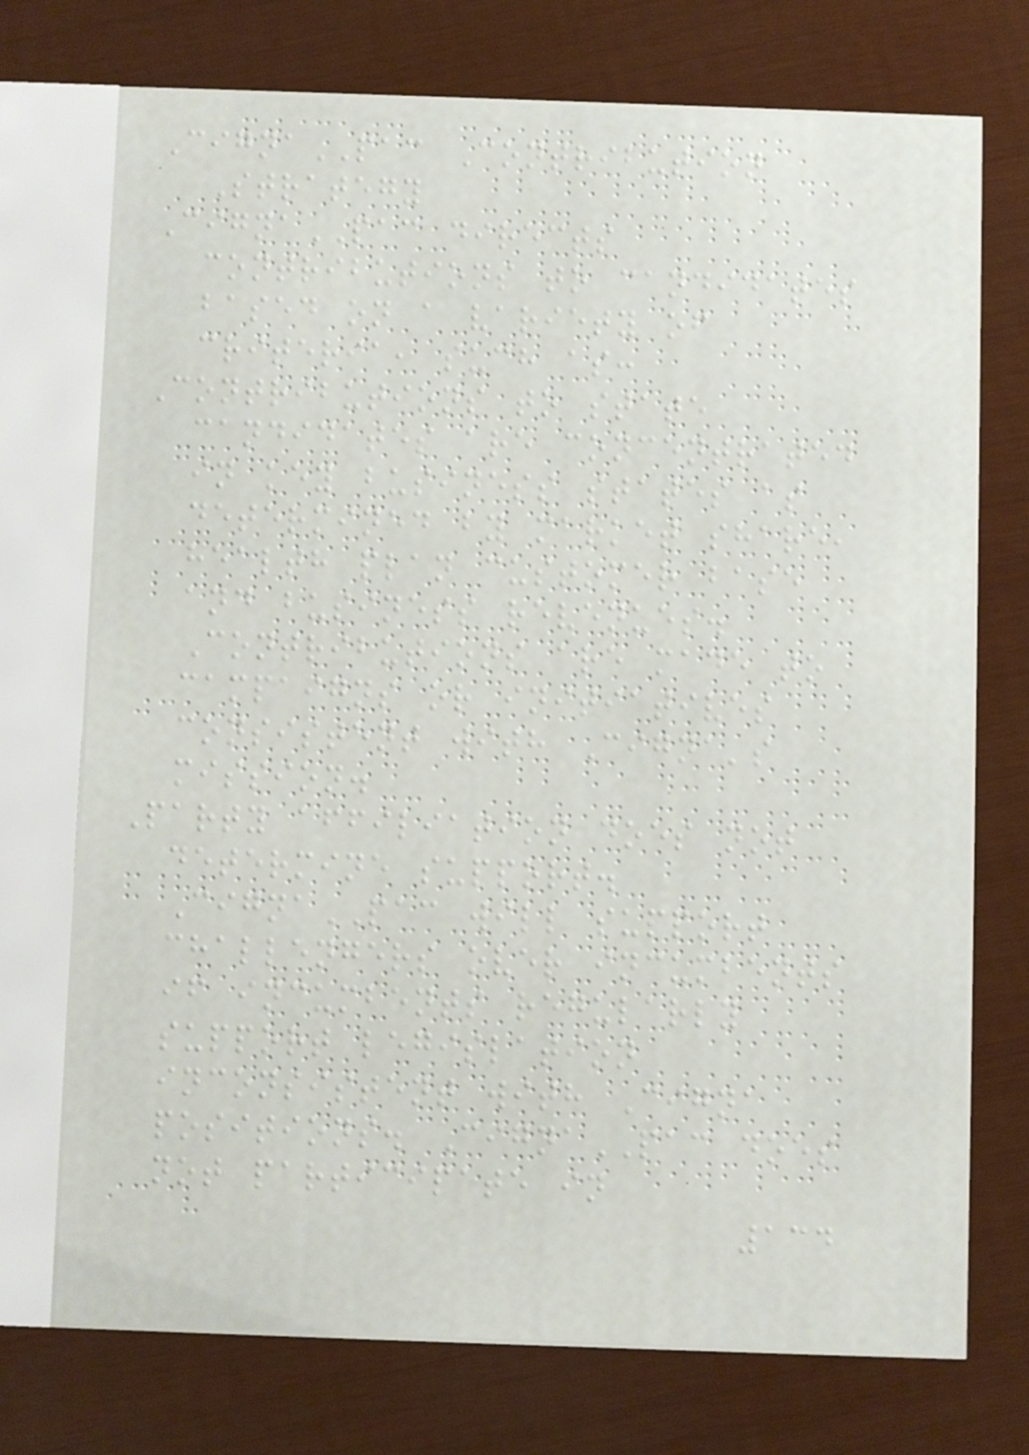CignaPAC Contribution
Strategy
CignaPAC directs
contributions to candidates
based on a variety of
criteria, such as:
Contributions to state
candidates are concentrated
in key business states as
determined by market share,
health plan customer base
and business revenues.
Contributions are made to
campaigns or initiatives
consistent with Cigna's
mission.
Party affiliation does not
determine support.
CignaPAC will support
challengers over incumbents
if incumbents regularly
support legislation
inconsistent with Cigna
positions. CignaPAC does
not participate in
134
